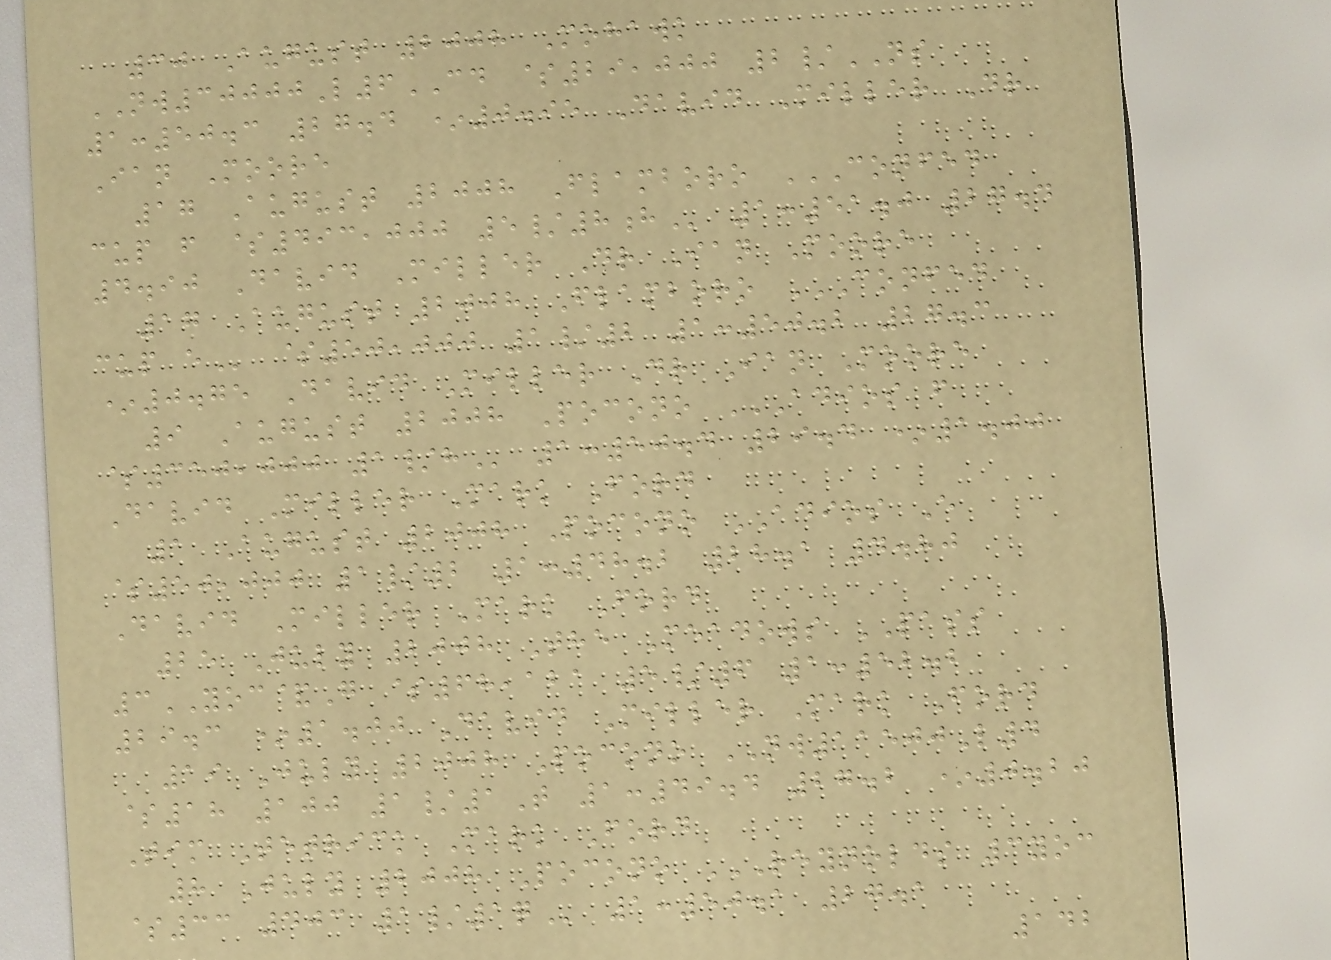30 August 2008 Mohawk
NW30000L6CD $29,000 2/NS
1:50.3 27.4 *0.95 David Miller Dr
Ian Moore
17 August 2008 Flamboro CONFED
CUP F $493,000 5/8H 1:51.0 27.4
4.90 David Miller Dr Ian Moore
17 August 2008 Flamboro CONFED
CUP E $50,000 1/2 1:50.2 27.3
*0.75 David Miller Dr Ian Moore
9 August 2008 Pocono ADIOS F
$350,000 1/H 1:50.4 29.4 *1.00
David Miller Mark Ford
1 August 2008 Pocono ADIOS E
$50,000 1/2 1:48.2 28.1 4.80
David Miller Mark Ford
25 July 2008 The Meadows PASS
3YOC&G $68,121 5/6 1:52.2
29.3 *1.00 David Miller Mark Ford
19 July 2008 Pocono NW11500L4
$18 100 1/1T 1:49.4 27.2 *0.20
Tim Tetrick Mark Ford
8 July 2008 Pocono REYNOLDS 3YOC
$33 403 1/1Q 1:50.1 27.1
142
